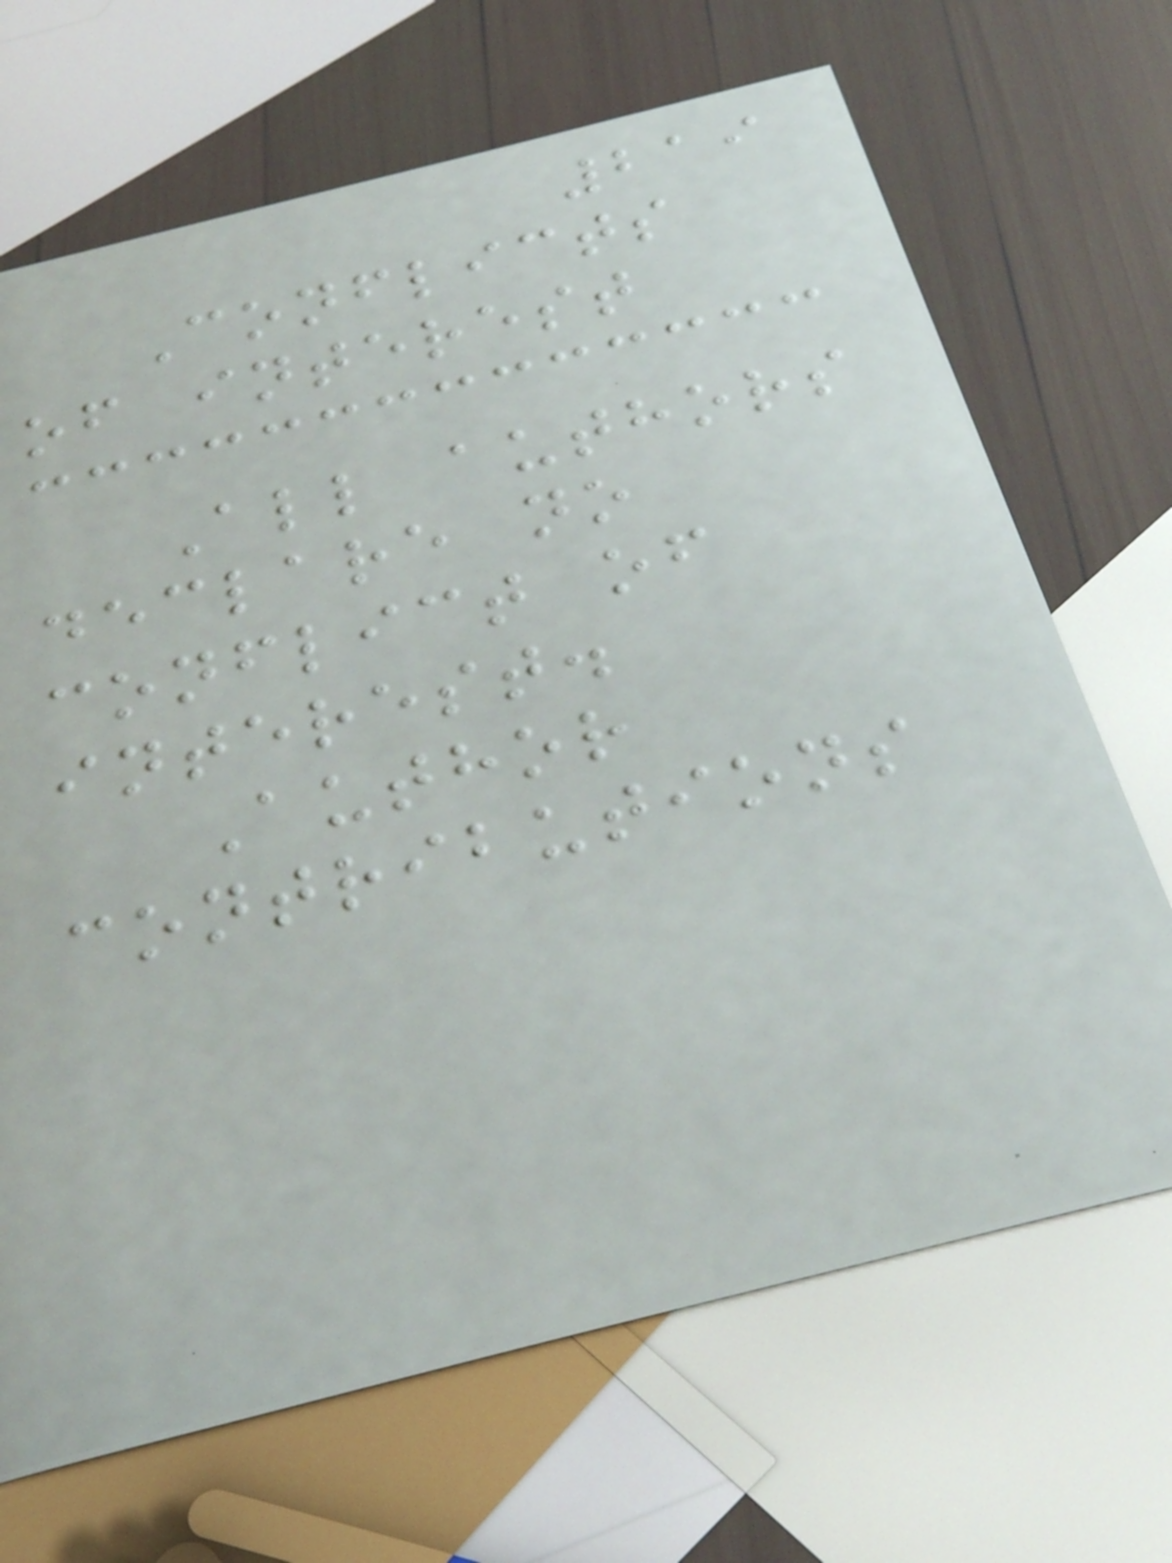219
Conflicts
of interest
All authors
declare no
conflict of
interest.
Author
contributions
